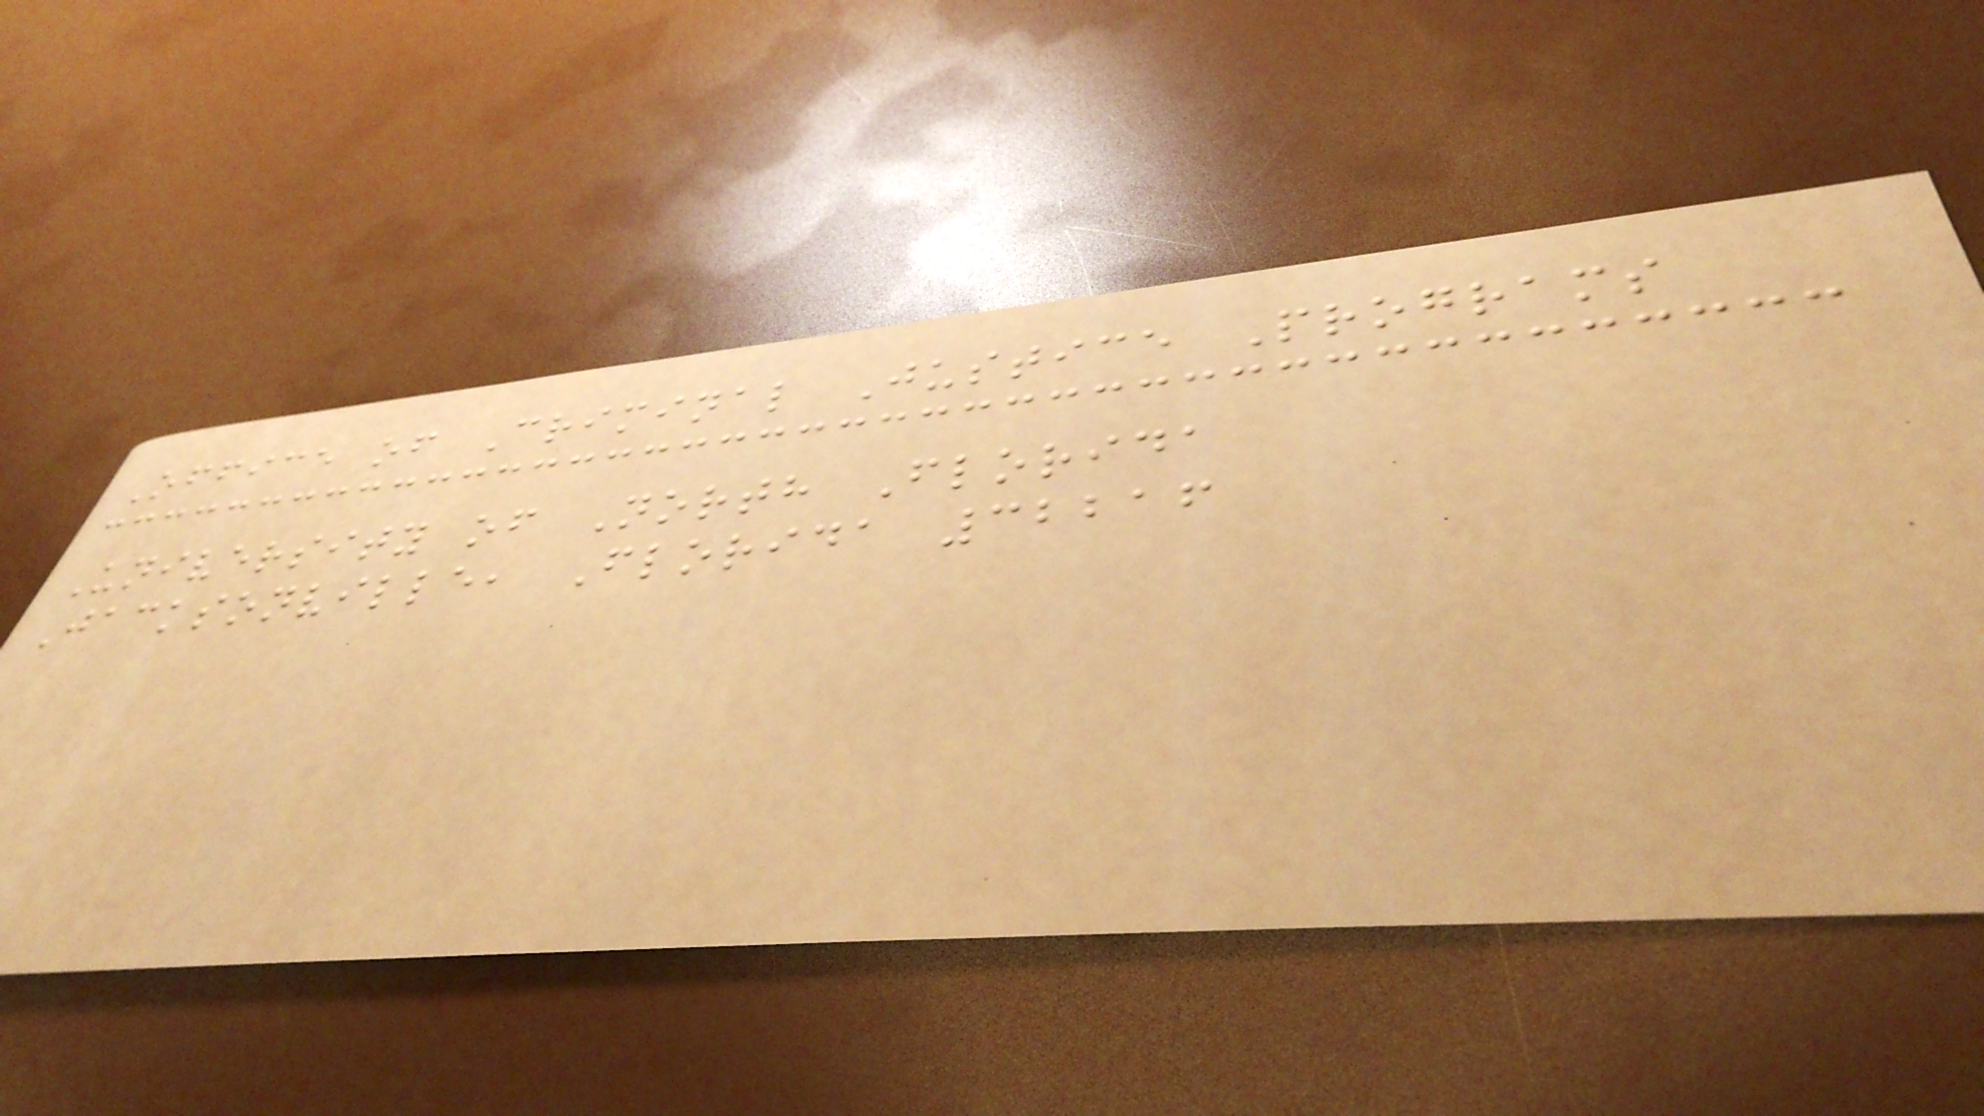Office of Criminal Justice Programs
University of North Florida
Jacksonville, Florida 32216
